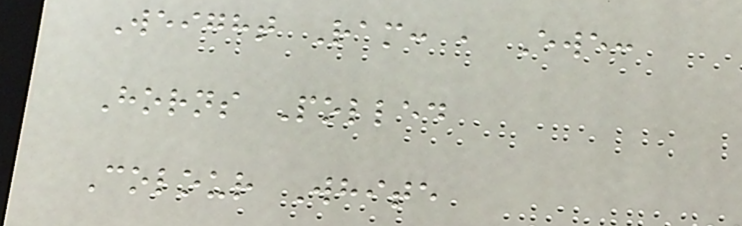Weight Ram: , Ewe:
Horns Polled
Colour White
